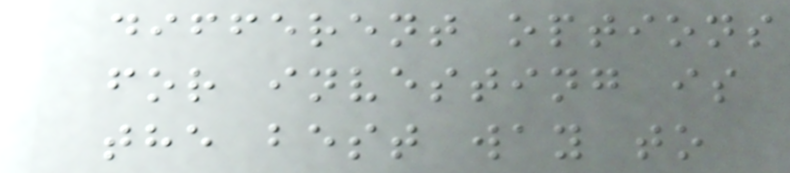different options
for investing is
the best way to
